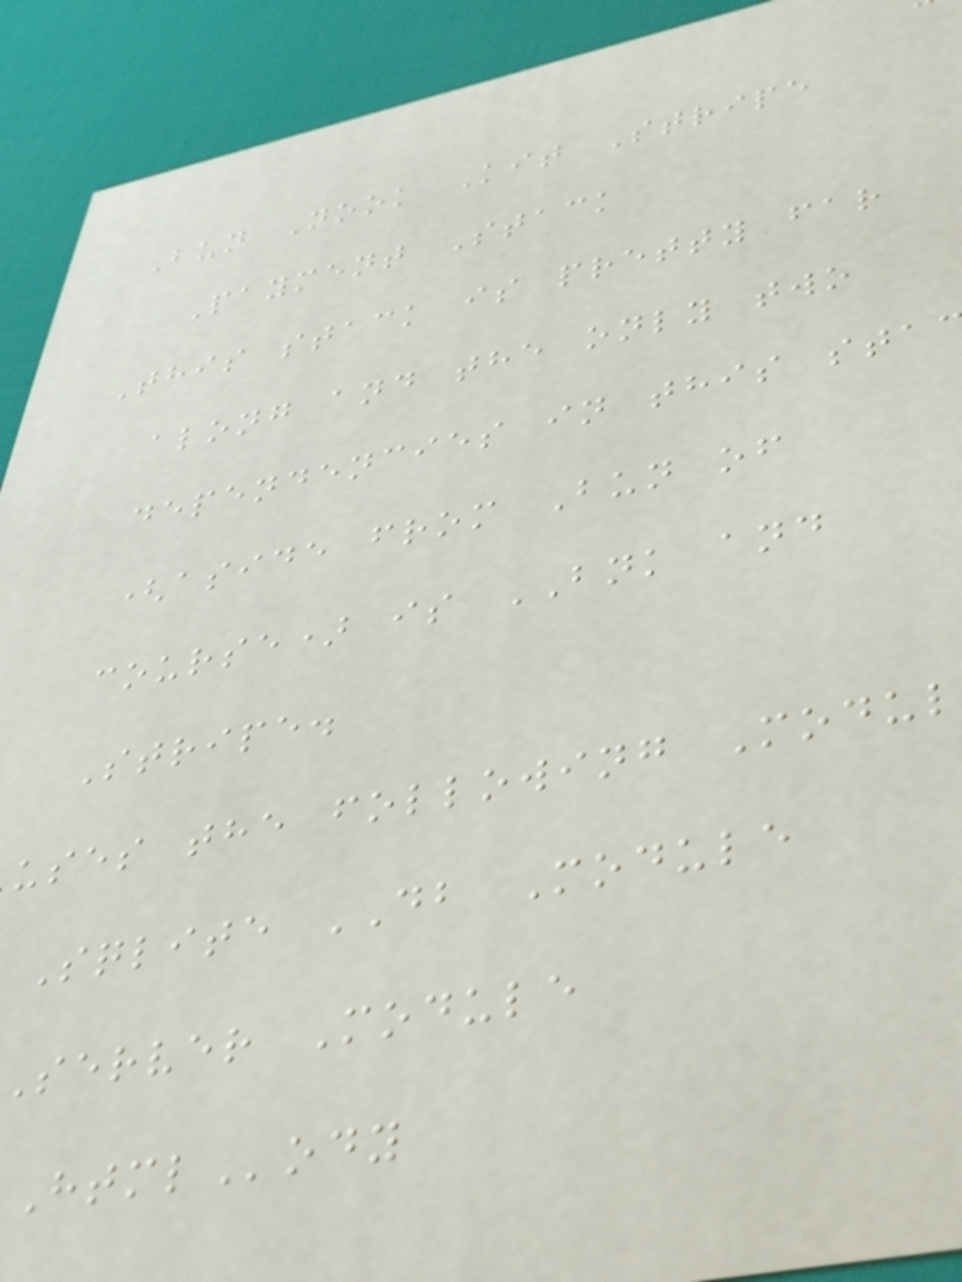Bun Nook Kit Stripe
Payment Stack
This stack is pretty far
along and the only two
dependencies in this sta
(aside from Bun of
course) is BNK and
Stripe.
uses the following Modul
Sqlite DB Module
server Module
